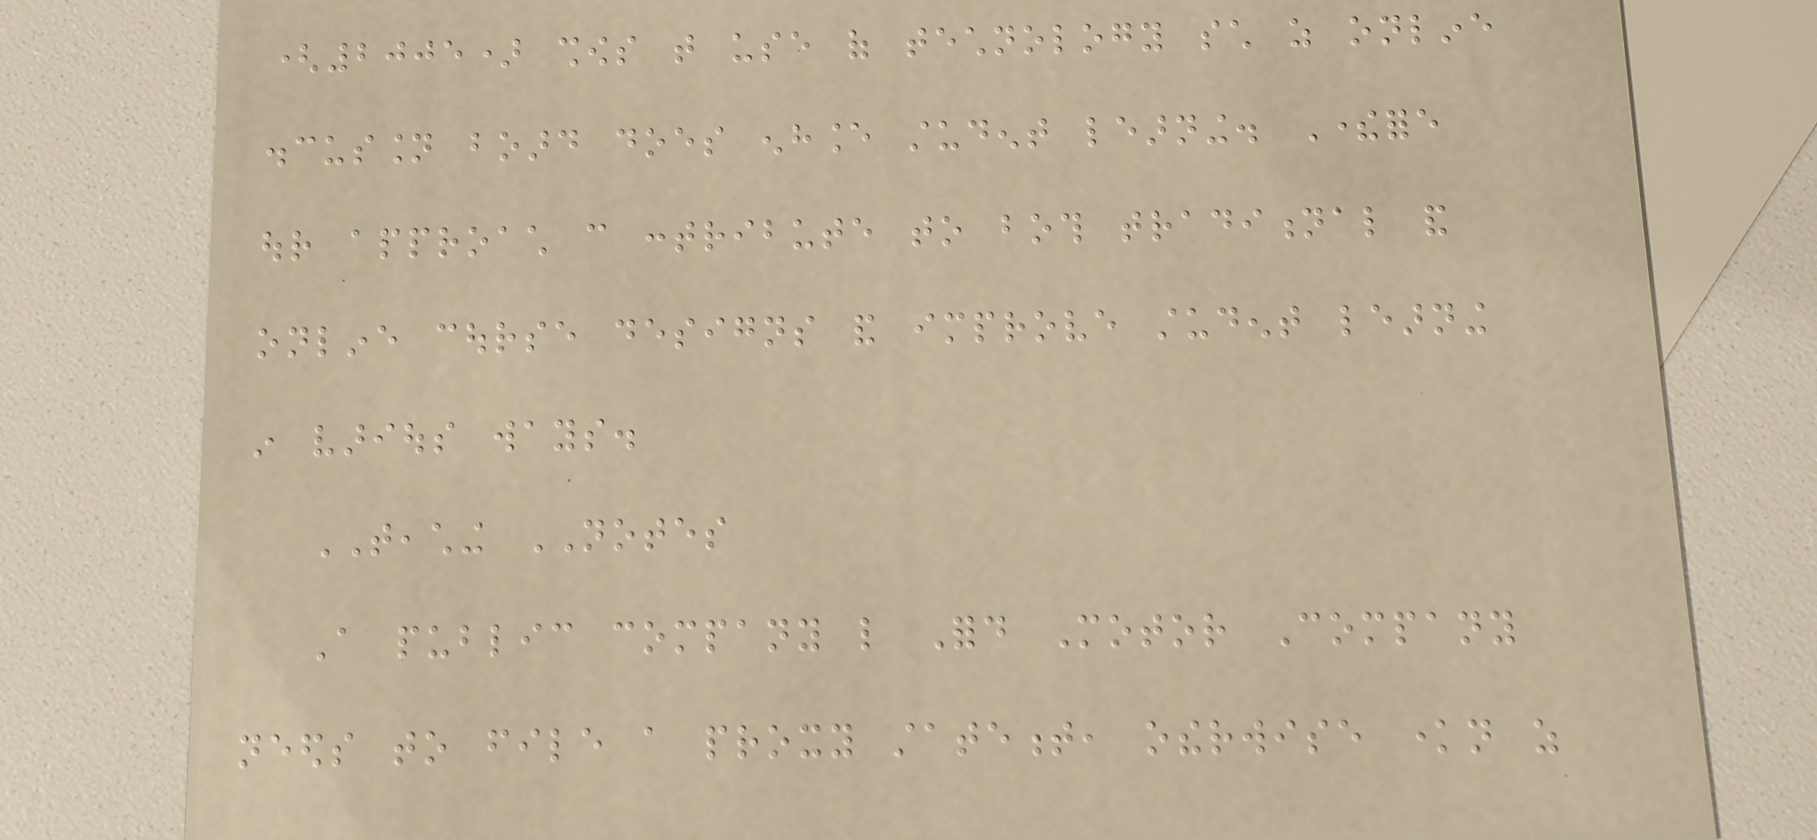(2005) shows that use of technology such as online
discussion board does enhance student learning. Therefore
our approach can contribute to both traditional and
online course designs and improve student learning
in various ways.
TEACHING NOTES
A public company like Ford Motor Company
needs to file a proxy statement, otherwise known as
